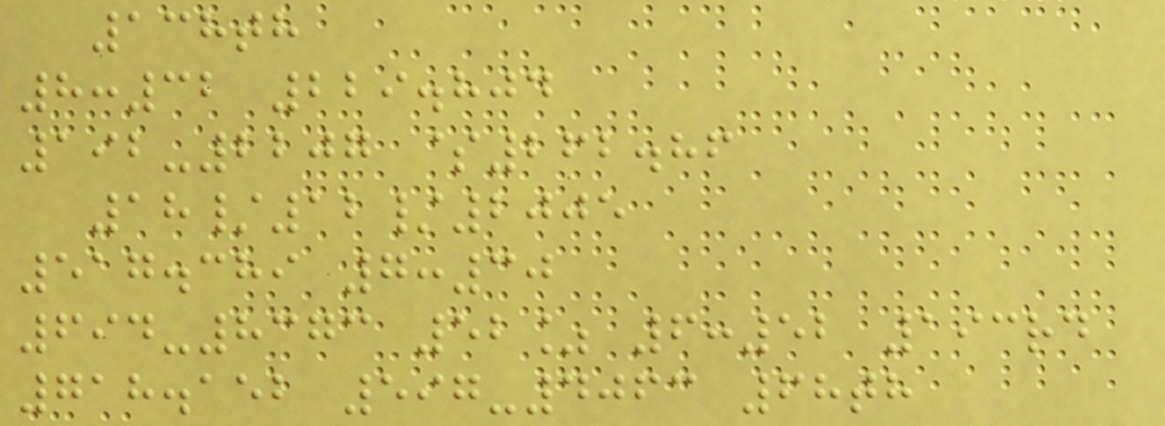138th
8:32 229.804
192-2207 $262.86
18/12/2005
517.389 7:30
694-8373 52% 6:52 193rd
718.152 597-4063 68th
